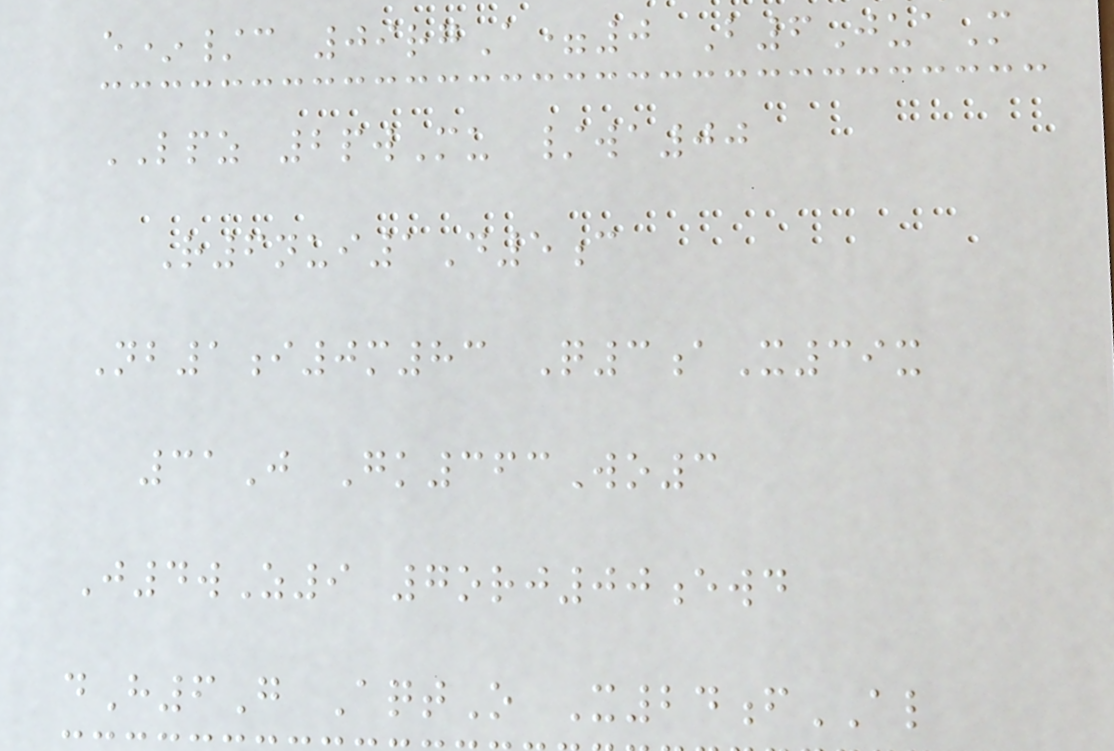e*/c 09rgA=0 B6JuaM
LPZ 2pwMu /wa00
R6nui1D5c
Nb1i0m83 Q3aX39x
31J Gk363Wo3
J4wZ9 7orj00ewd
dH6G AqtO X24fAL
